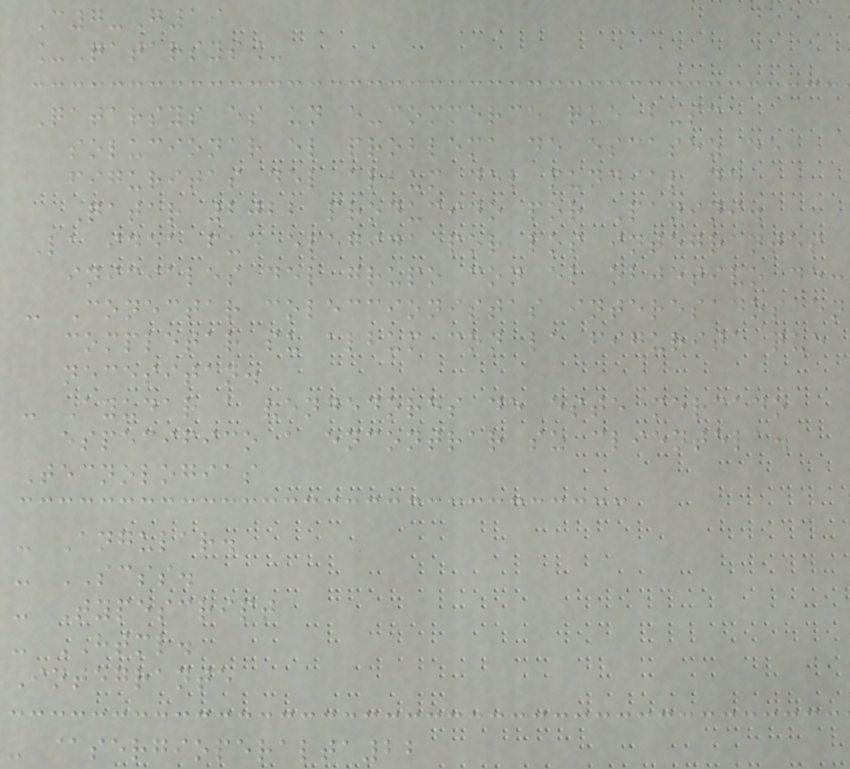C7-G19
_Qatarsys_
Qatarsys es un e-commerce que busca
solucionar el problema de escasez de
figuritas del album del mundial de
Qatar 2022 producido por Panini.
La idea fue elegida por los integrantes
iniciales del grupo con el objetivo de:
- Conectar coleccionistas interesados en
completar su album con la figurita que
necesitan.
- Ayudar a vendedores de este mercado
especifico a encontrar su clientela.
Tecnologias
- Angular.
- SCSS.
- Typescript
- HTML.
Integrante
- @sergioperalta22
